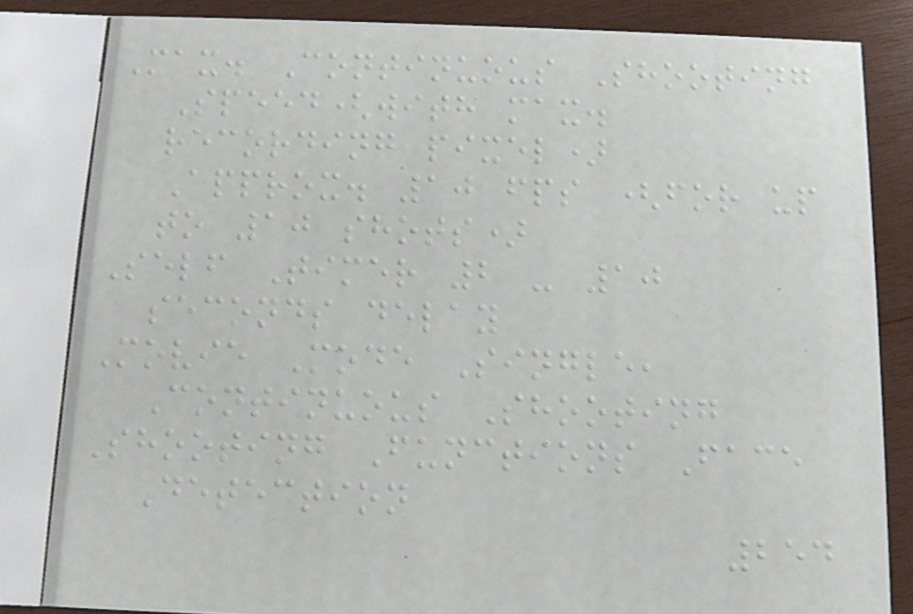Max. Continuous Shooting
Speed(with max.
recording pixel)
Approx. 10 fps (for up
to 10 shots)
Self Timer 2 - 10
seconds delay
Movie Mode Single,
Continuous Shooting
Shooting Functions Face
Detection
254
